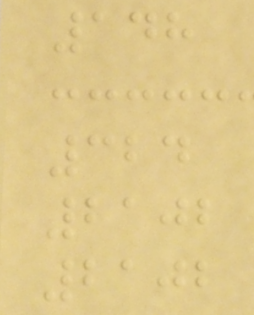148
324
2102
2102
